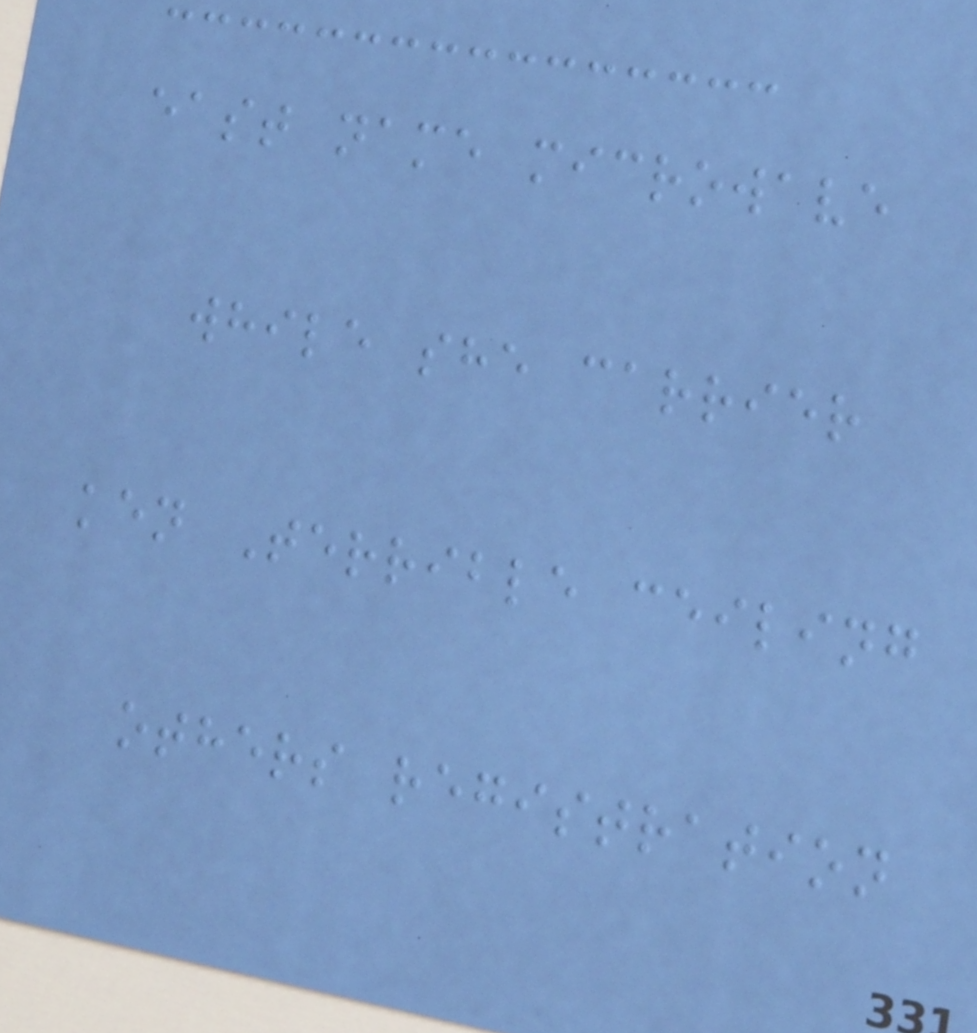east name microwave
while she carrier
ken Terrible ceiling
others registration
